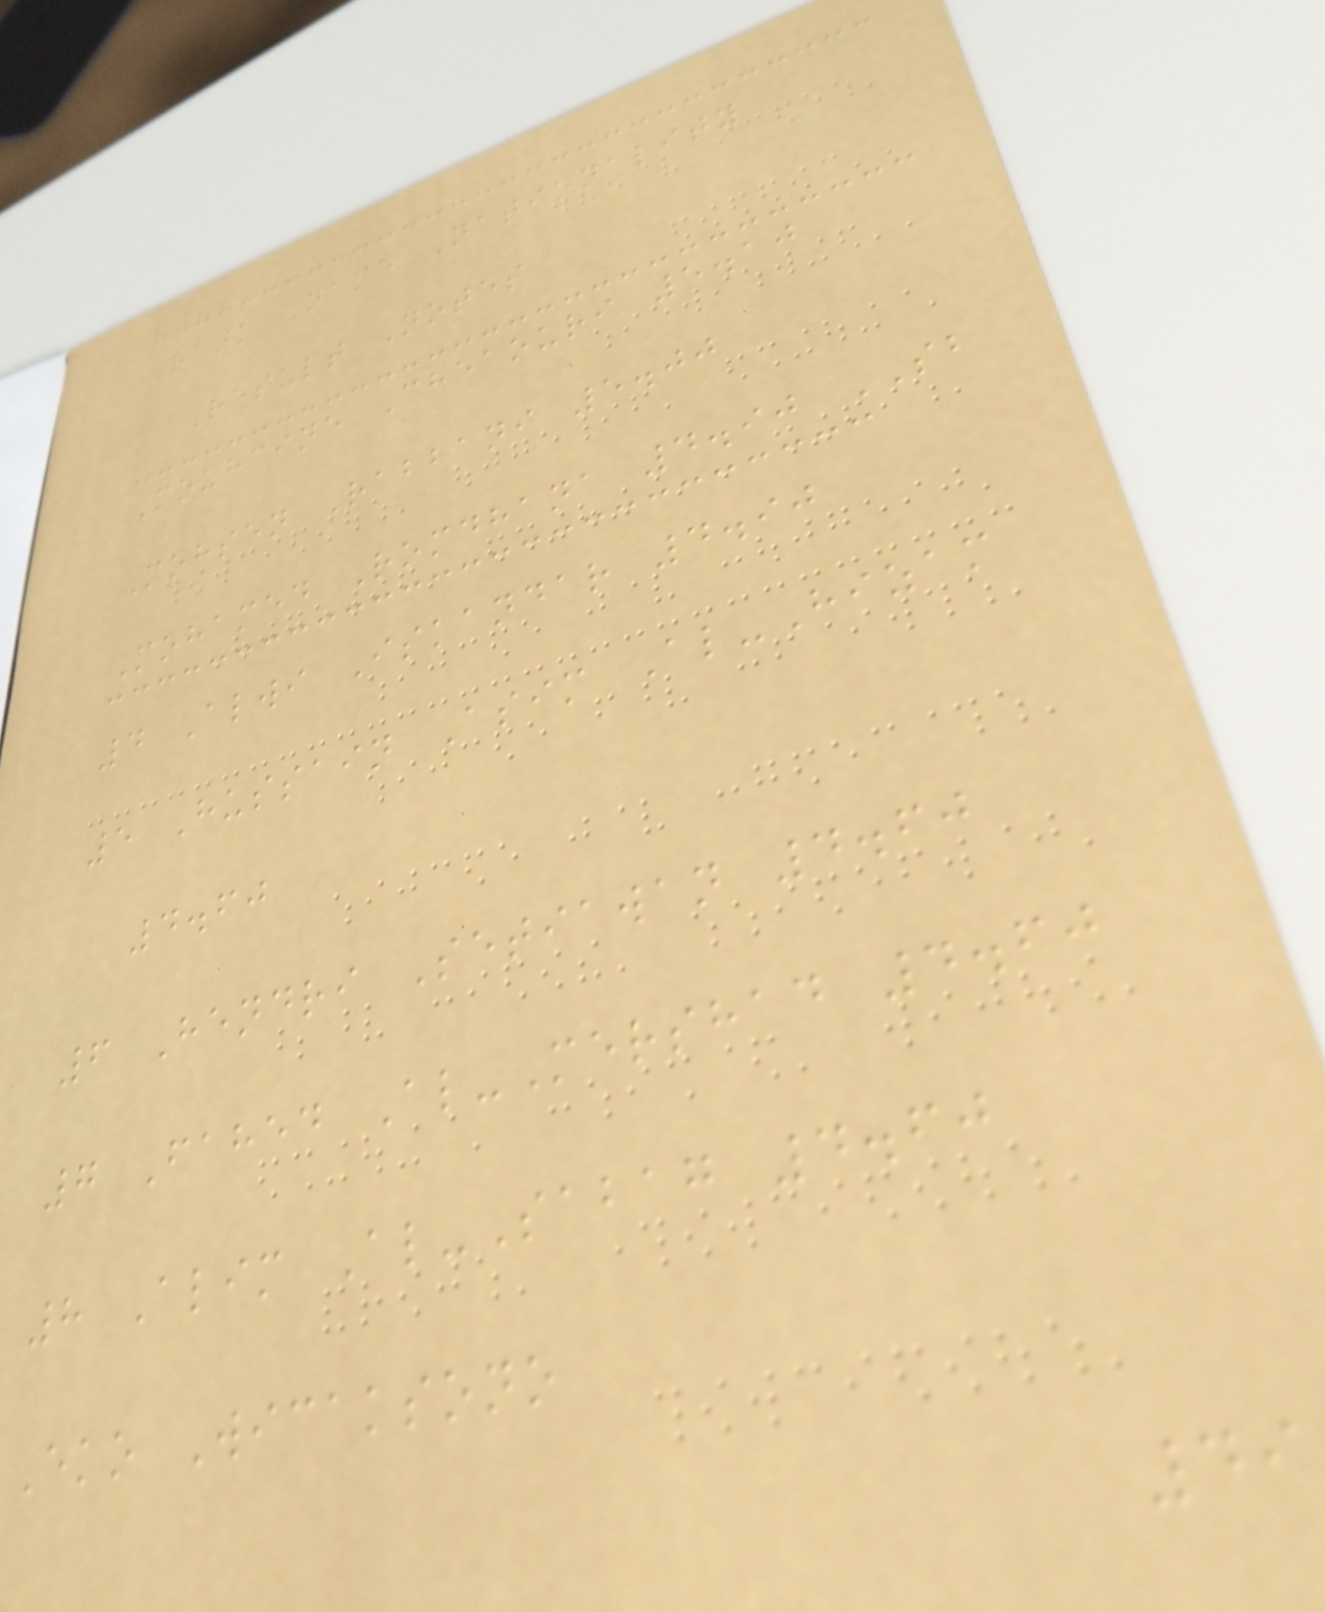Rank Name Nationality
Result Notes
Mouhcine Cheaouri 5.10
Mohsen Rabbani 5.00
Mohamed Romdhana 4.90 SB
4 Alwi Iskandar 4.90
5 Hussain Asim Al-Hizam
4.60
6 Hendri Setiawan 4.60
7 Fahed Al-Mershad 4.60
8 Alim Al-Sabag 4.60
Eko Wicaksono
49
